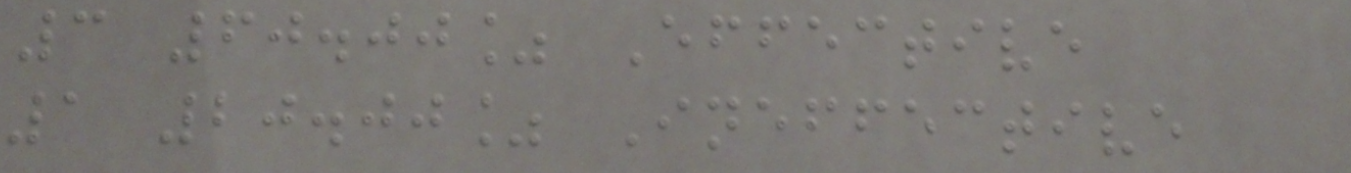3 60.00% Effective
1 20.00% Ineffective
